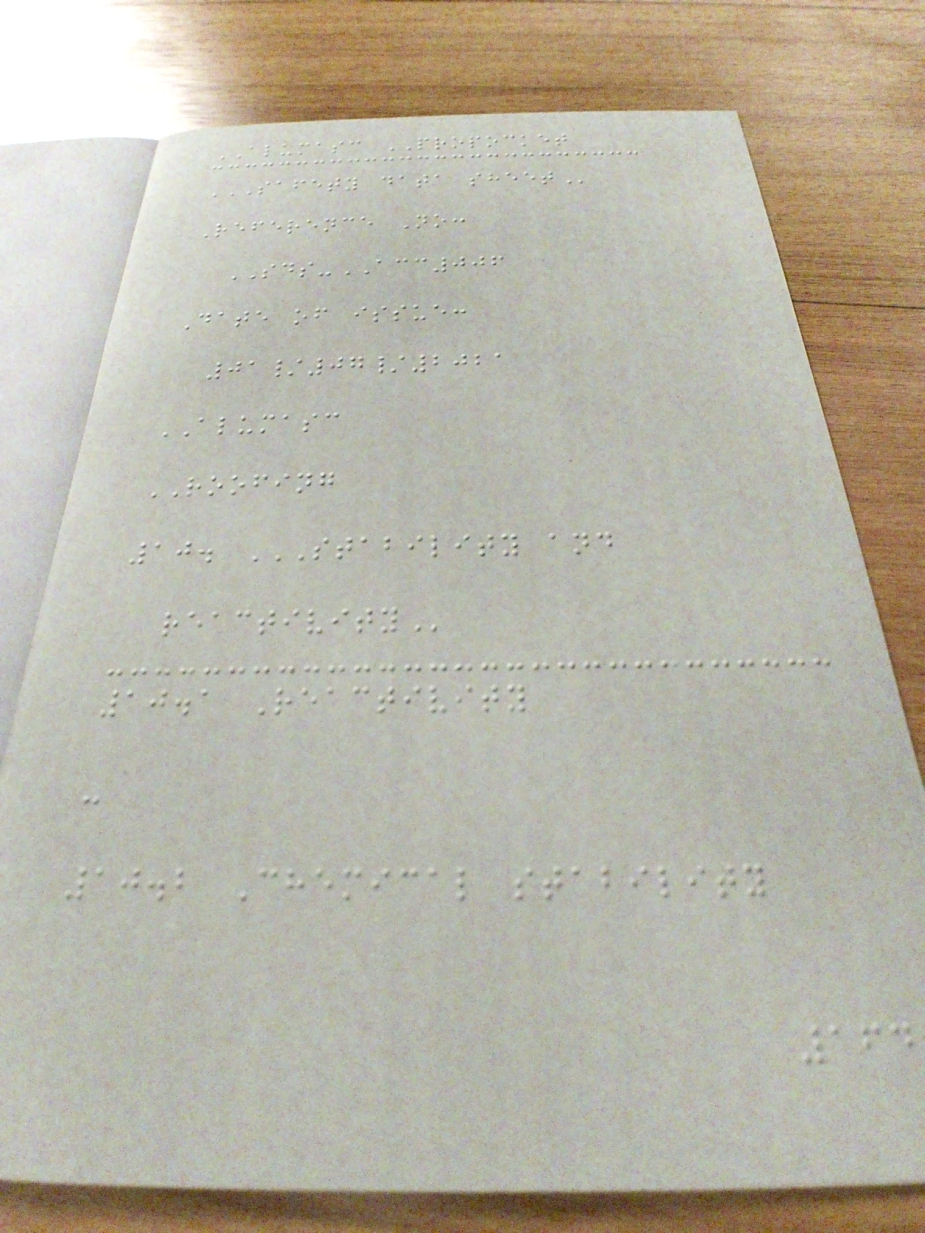ALUMASC PROPOCKET
SAFETY DATA SHEET
Reference No:
SDS-ACC006
Date of issue:
01/07/2021
ALUMASC
ROOFING
10. STABILITY AND
REACTIVITY
10.1 Reactivity
-
10.2 Chemical stability
164
